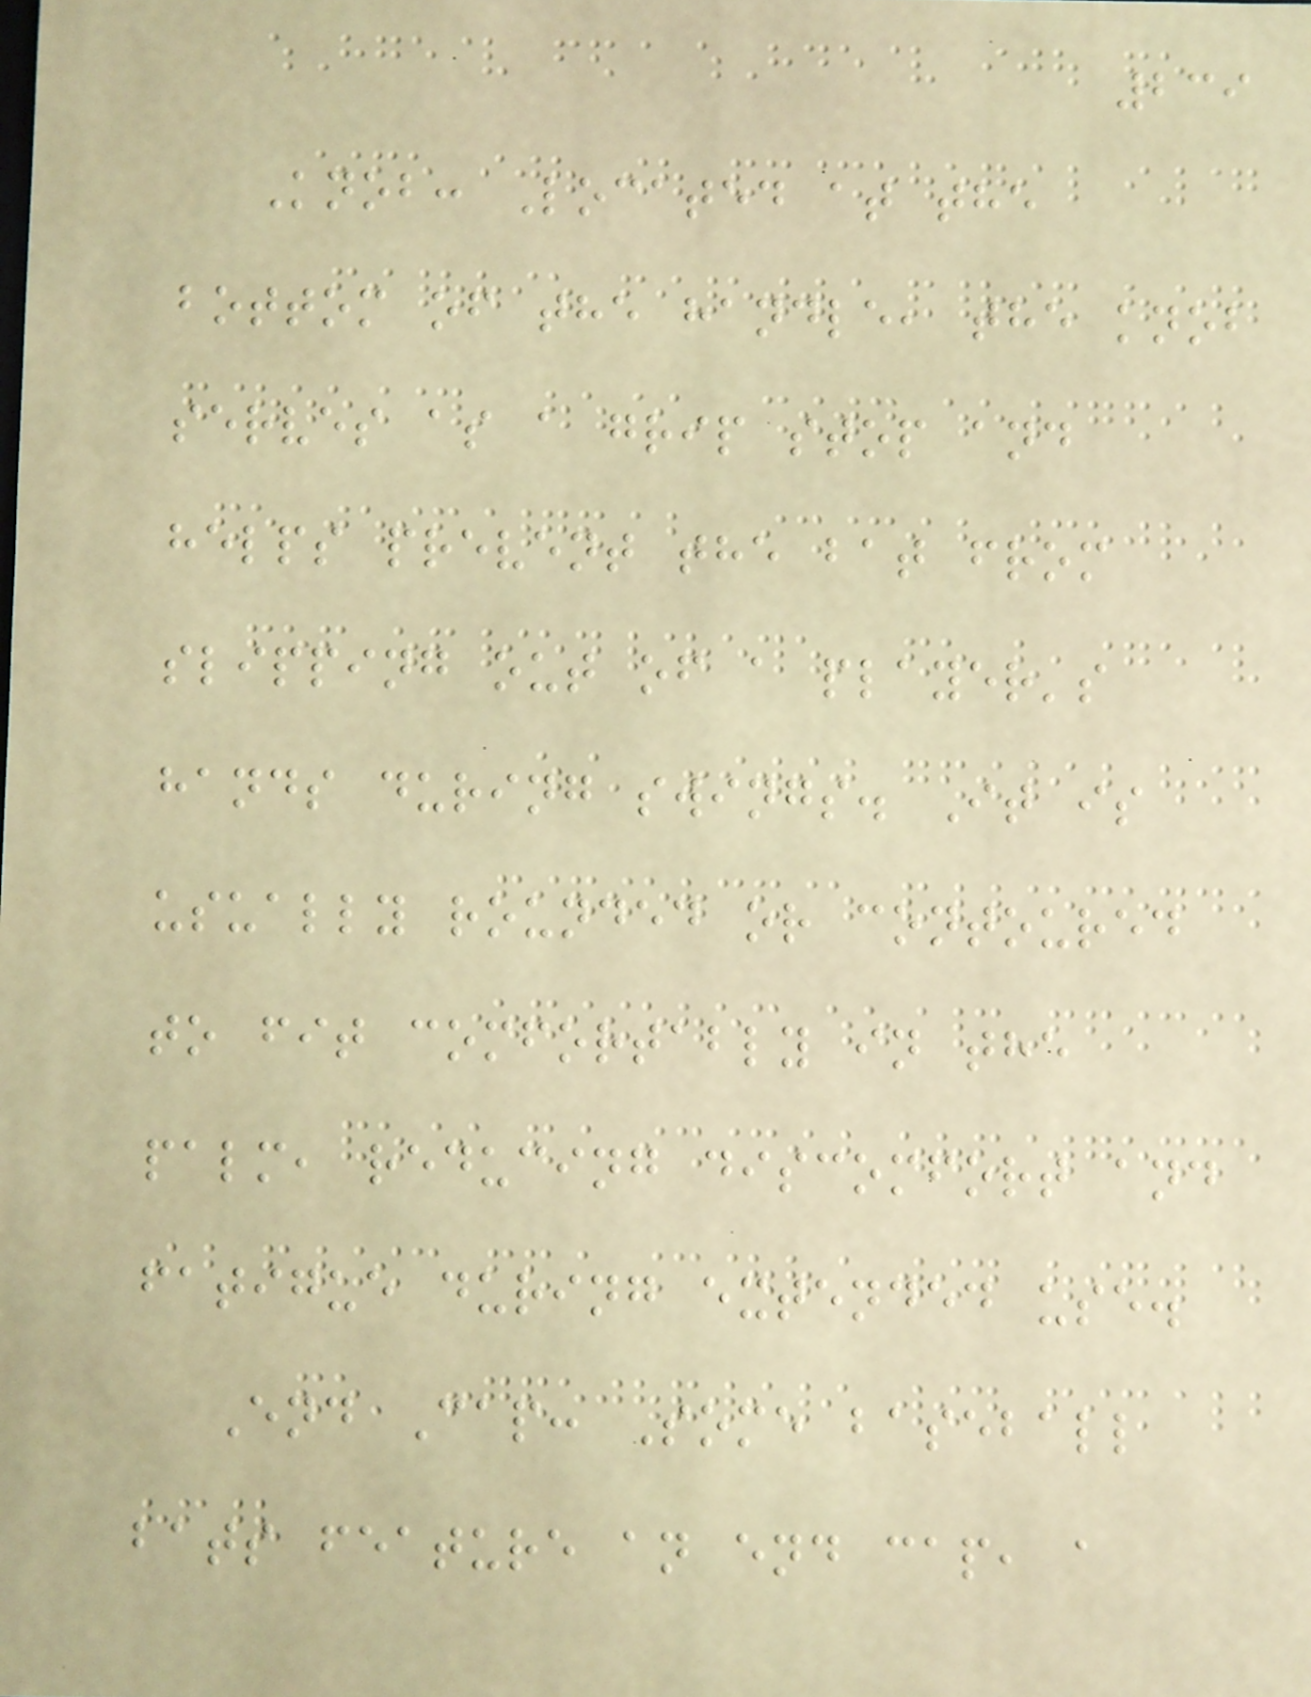239
Knob: Located at the
bottom of the handle, the knob
serves as a grip stop and
helps prevent the bat from
slipping out of a player's
hands during swings. It is
usually rounded or contoured
to fit comfortably in the
palm, reducing discomfort and
fatigue during extended use.
End Cap: Some baseball
bats feature an end cap, a
